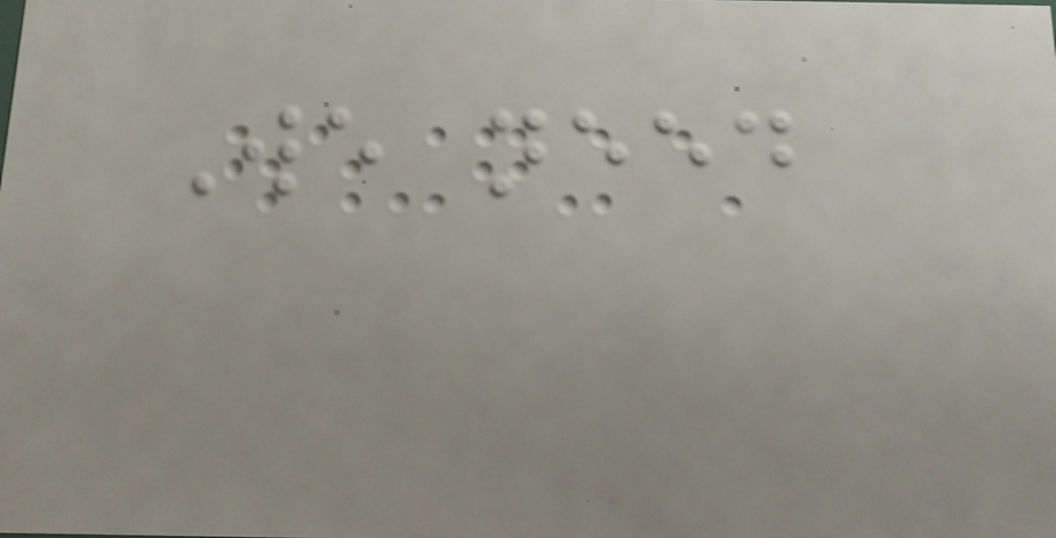We need
